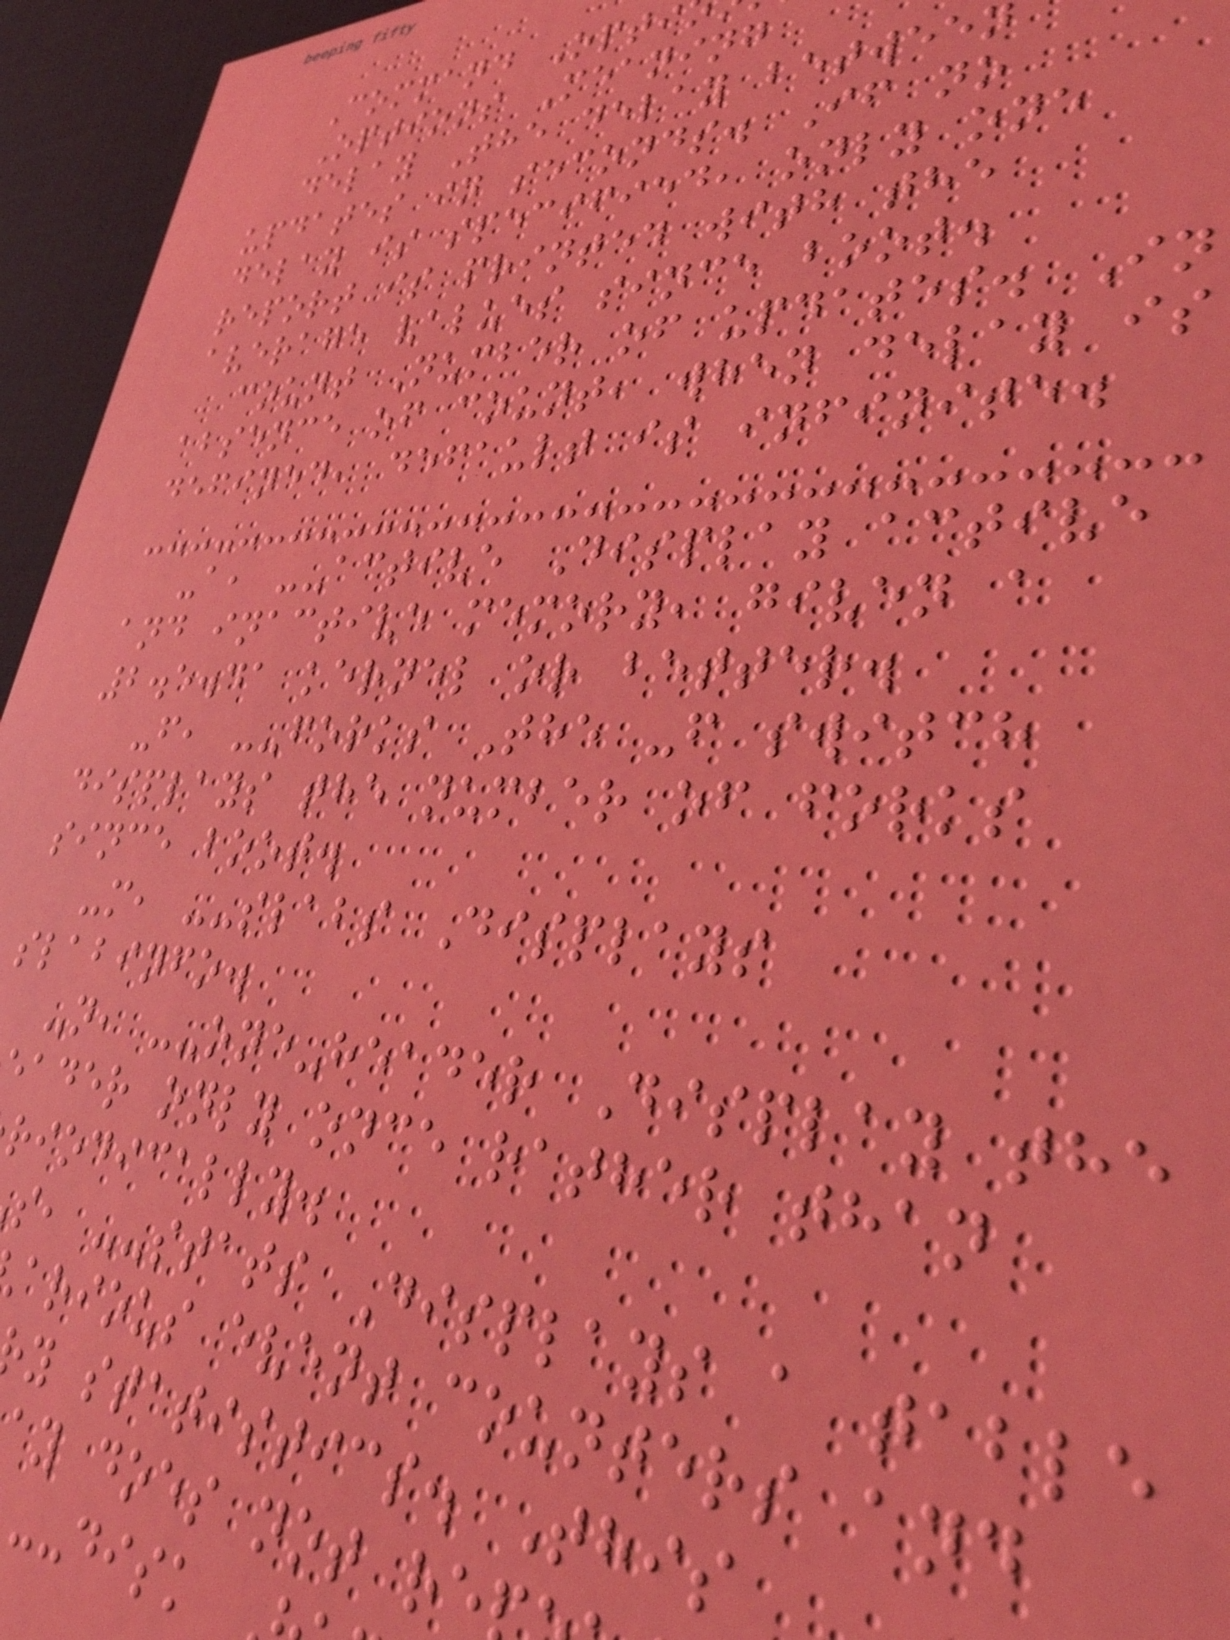Command Opti
Options Meaning
delay The delay betwee
updates in seconds. If no
delay is specified, only one
report is printed with the
average values since boot.
count Number of updates. In
absence of count, when delay is
defined, default is infinite.
-a, --active Display active
and inactive memory, given a
2.5.41 kernel or better.
-f, --forks The -f switch
displays the number of forks
since boot.
-m, --slabs Displays
slabinfo.
-n, --one-header Display the
eader only once rather than
riodically.
s, --stats Displays a table
arious event counters and
y statistics. This
ay does not re
--disk
